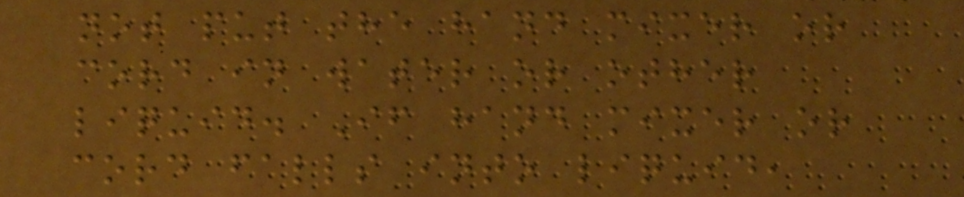not put the hand mixer or
cord in water or other
liquid. If hand mixer or
cord falls into liquid,
